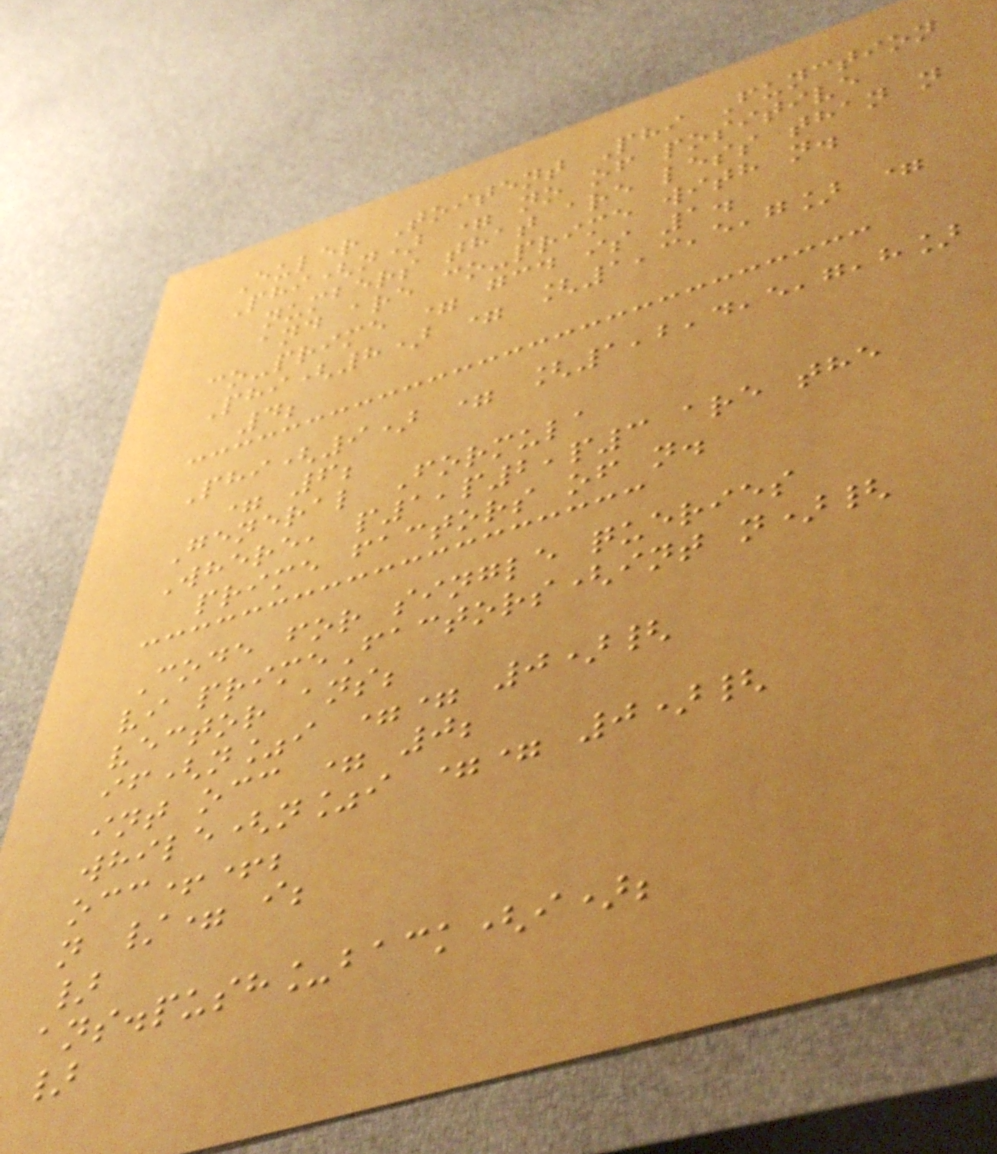Euler Toitent Phi Function
Phi(n) = no of positive
numbers that are less than n
and are co-prime with n.
co-prime = gcd is 1.
Phi(8) = [1,3,5,7] =
4;
Phi(9) = [1,2,4,5,7,8]
= 6;
General Formula
Where, p1,p2,p3 are the
prime factors of n.
Code for single queries
vi primeFactors(int n){
vector ans;
if(n%i == 0){
int occ = 0;
while(n%i == 0){
occ++;
n /= i;
}
ans.push_back(i);
}
